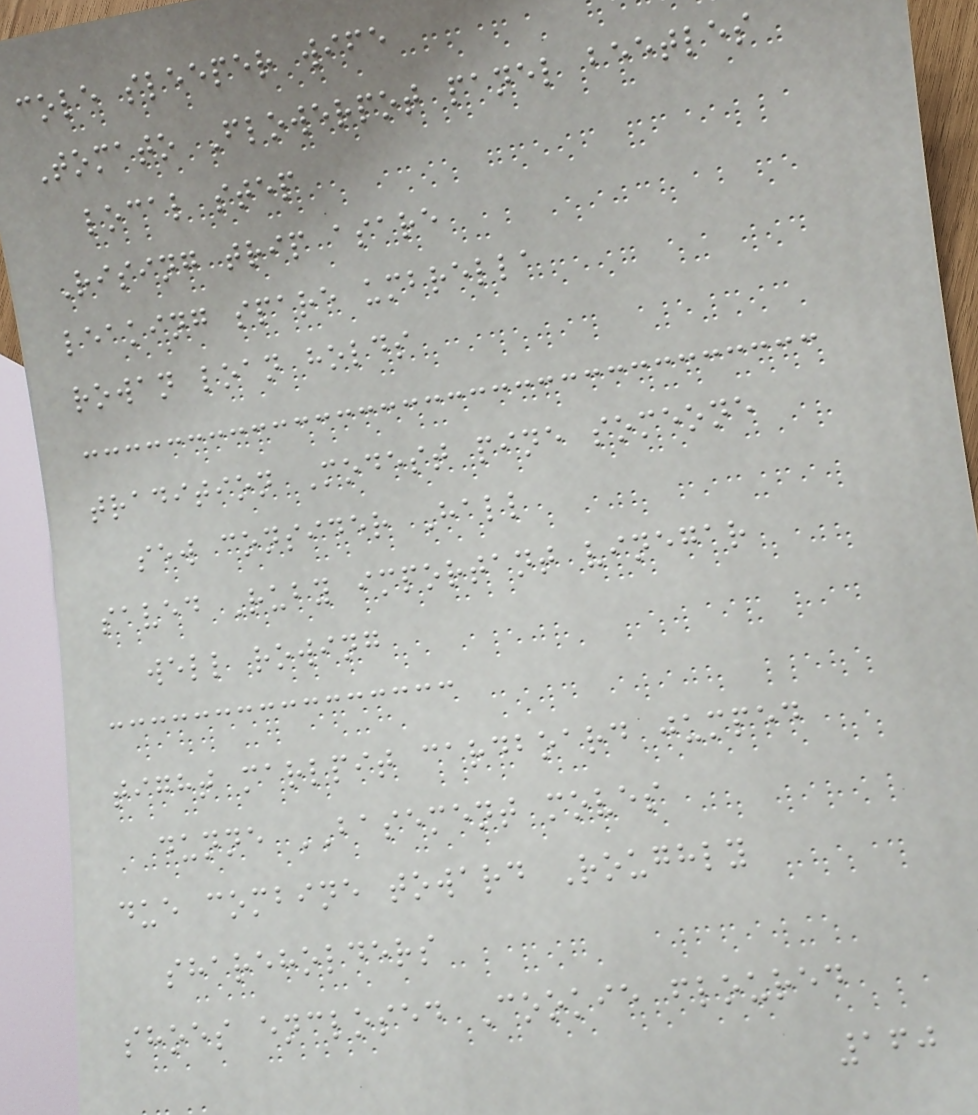cole sleeper wife
Tomato Flowerpot panel beetles
local step
Rising trip asare
leaking spare umbrella
rowan loan holds
tradition Modest pine someone
sew consider Hall
saved Ruby important vinegar
well rowing
tight marlpit cardboard jumped
dunne BASEMENT moves
due combine toward Roughly
shareholders
shoes enclosed Cookie floured
160
